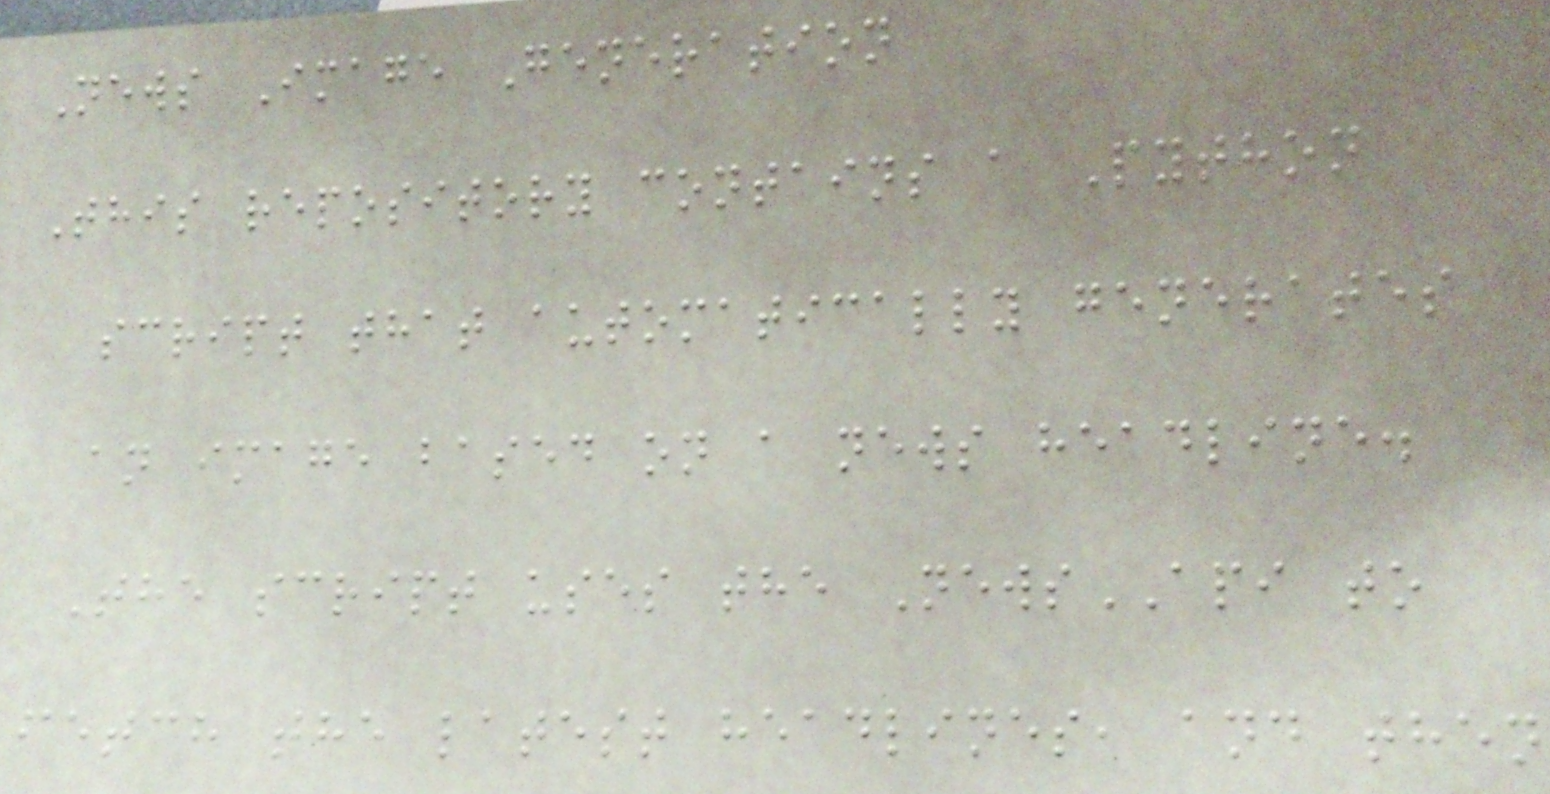News Image Generation
This repository contains a Python
script that automatically generates
an image based on a news headline.
The script uses the NewsAPI to
fetch the latest headlines, and then
